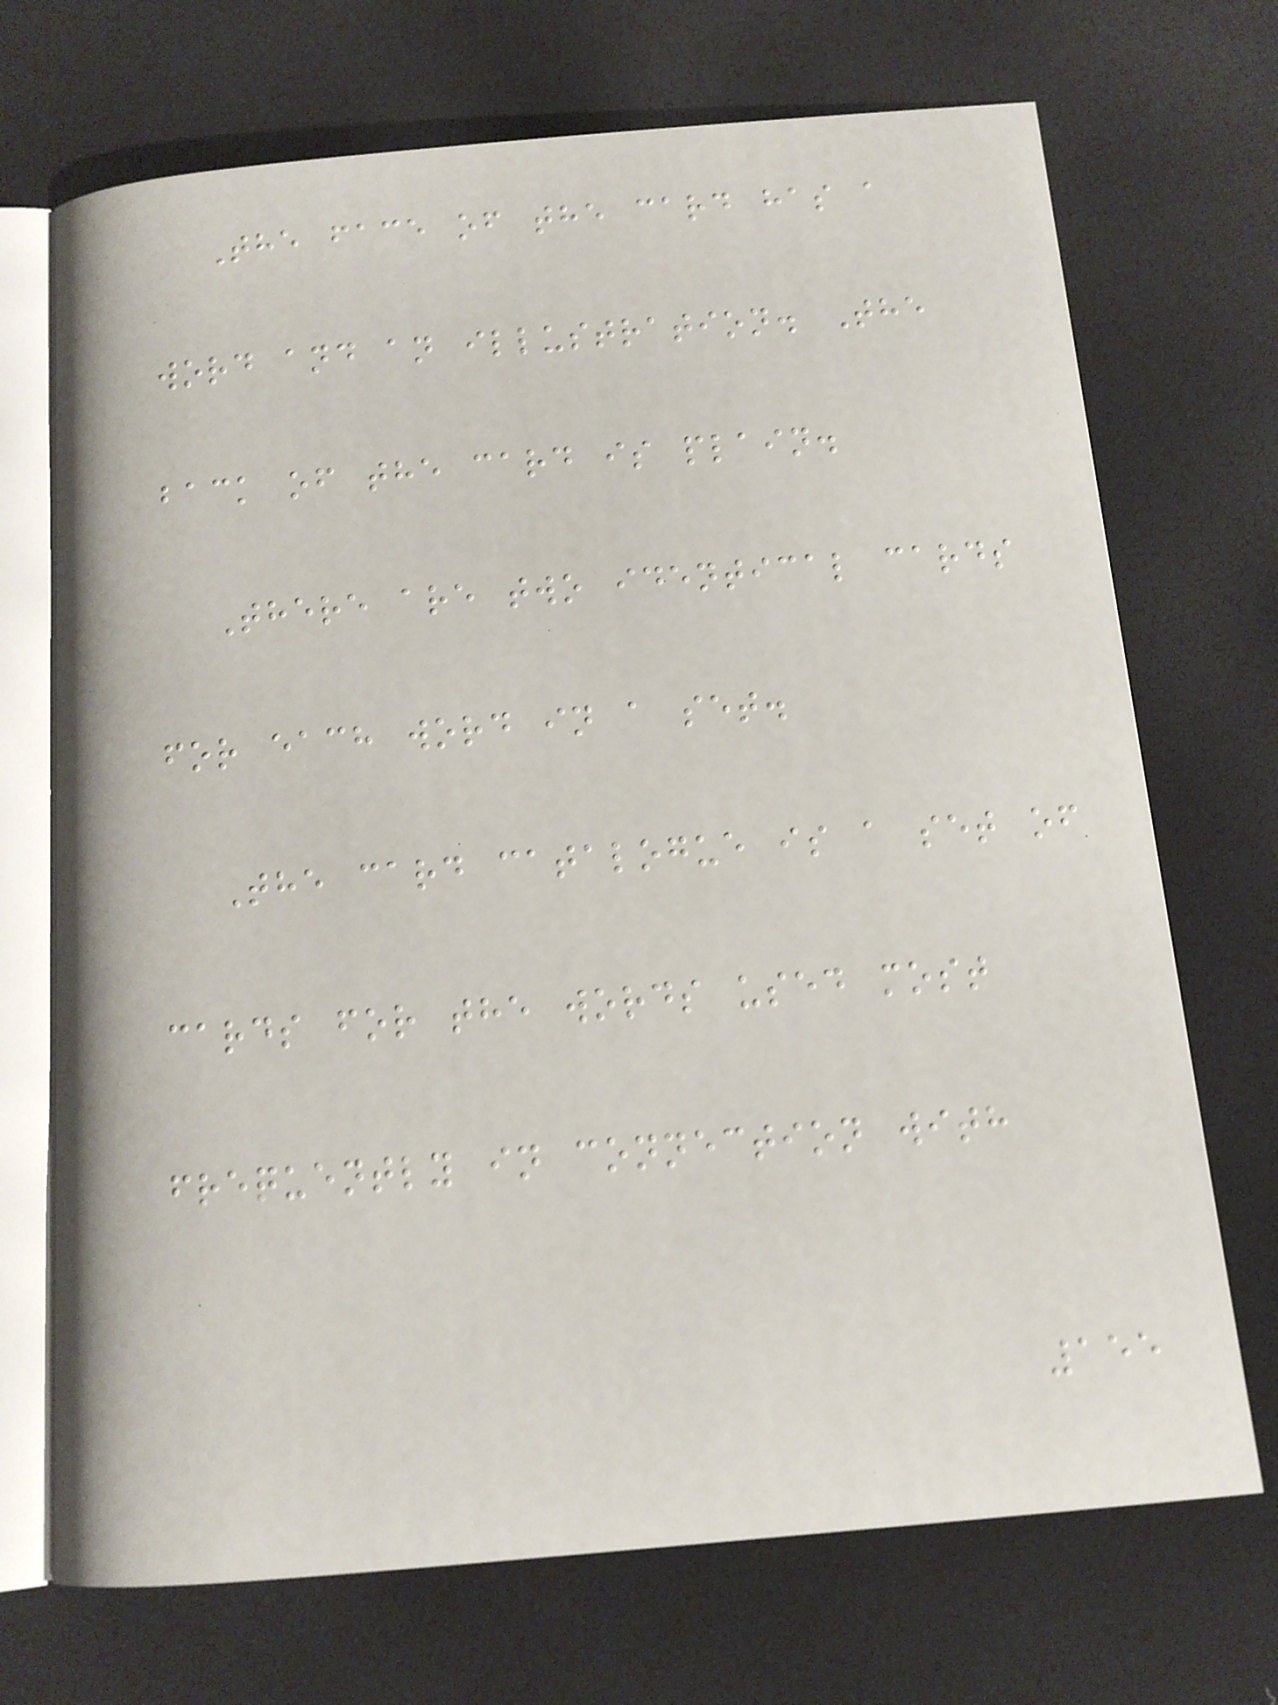The face of the card has a
word and an illustration. The
back of the card is plain.
There are two identical cards
for each word in a set.
The card catalogue is a set of
cards for the words used most
frequently in connection with
155
